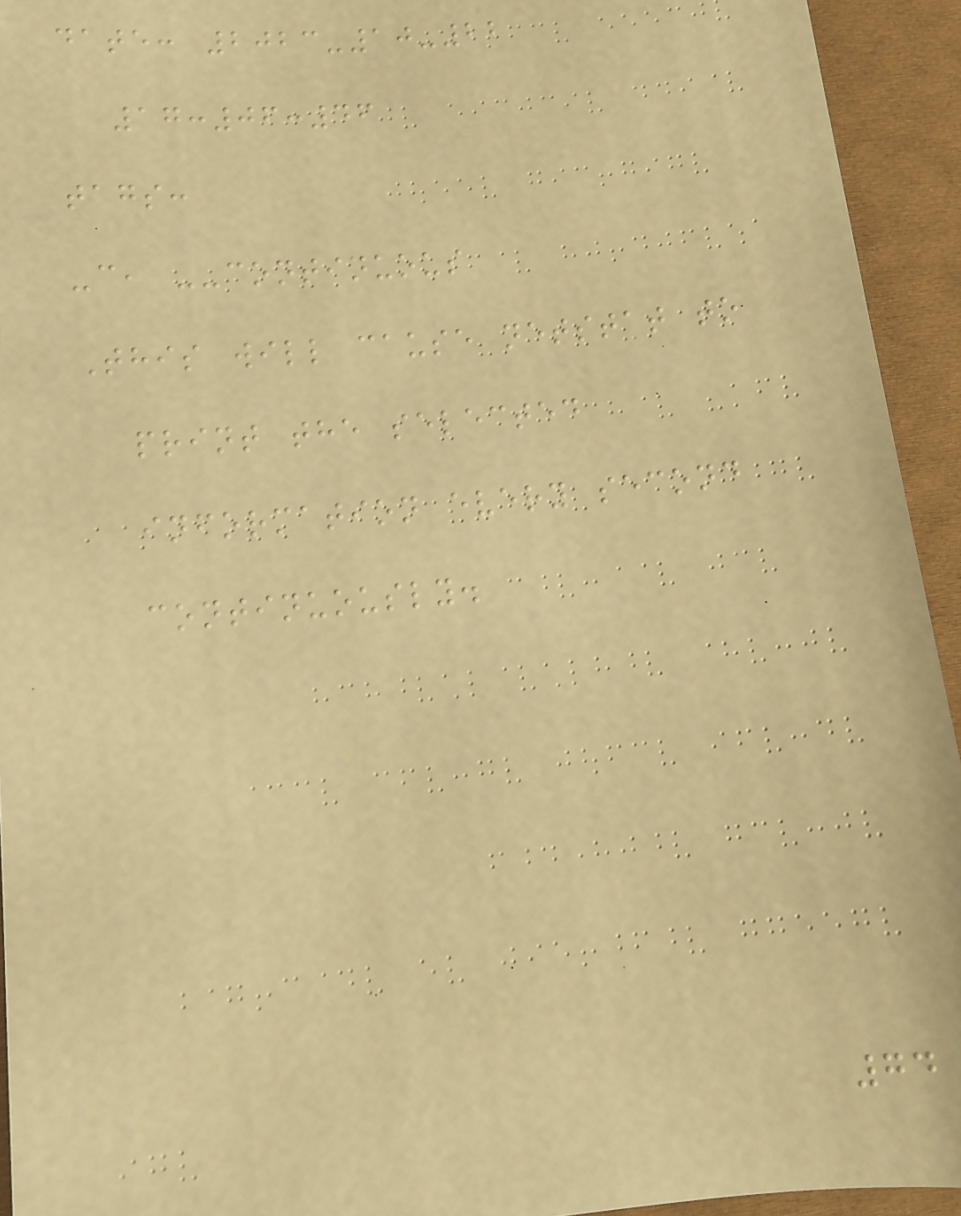date: 2023-10-22
17:06:46
tags:
-c, --continuous
This will cause netstat to
print the selected
information every second
continuously.
74
